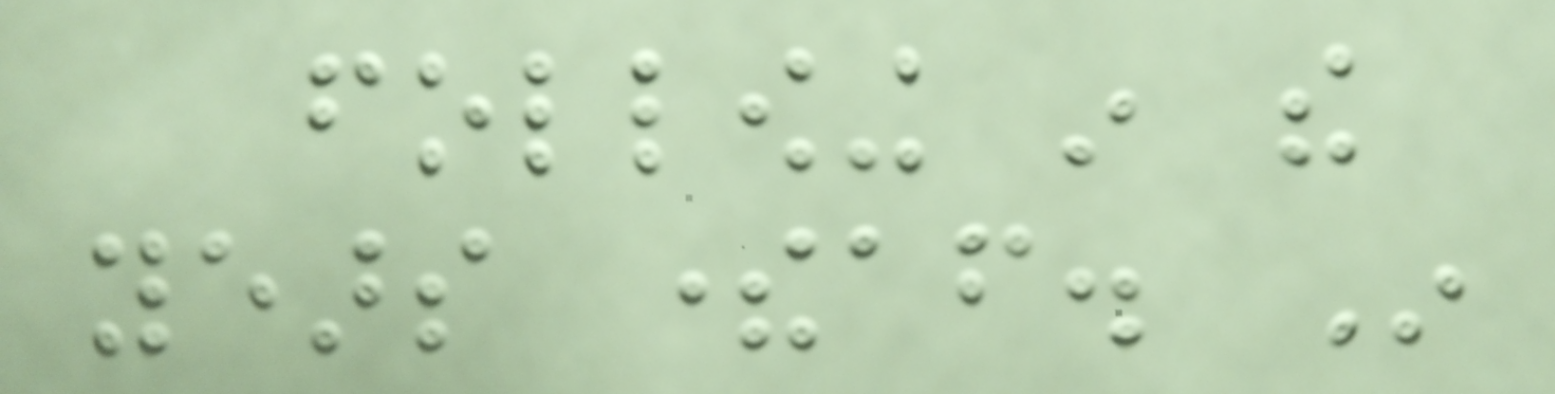following in the
years thereafter. In
